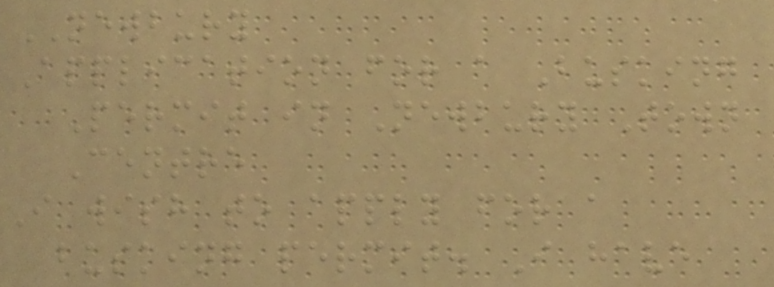NEWBURY
Application for a Busking
Permit in Newbury Town
Centre
I wish to apply for a
busking permit. I have
